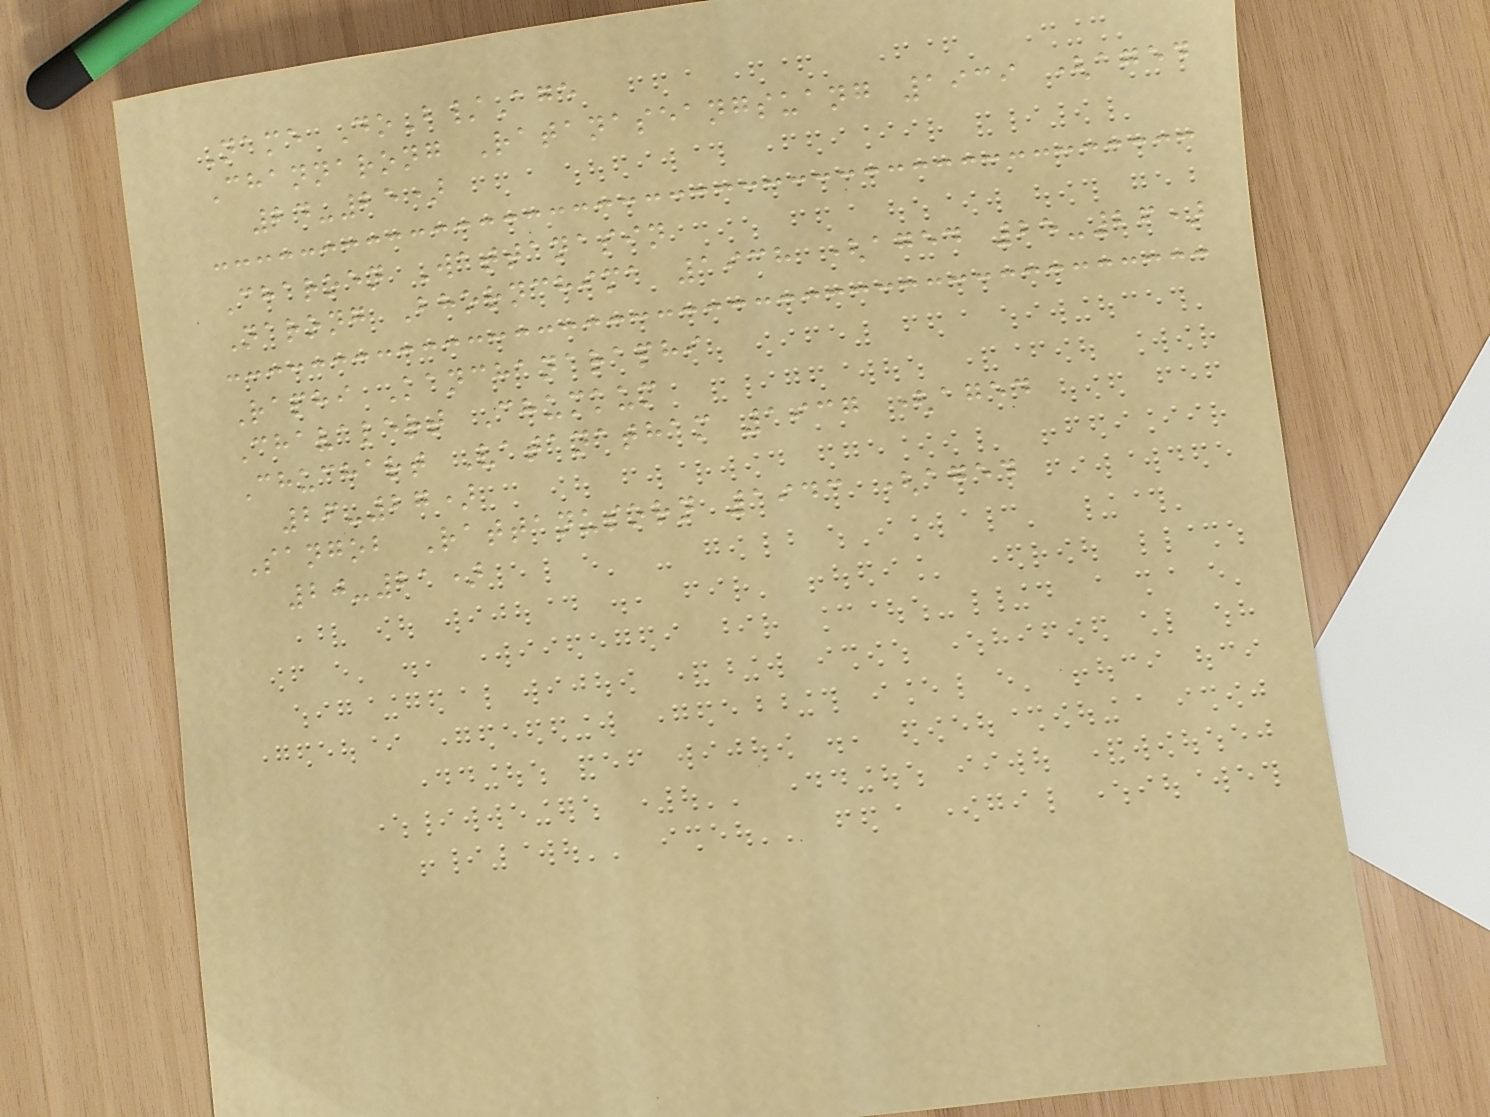Name DoB/Age
Channarong Ratanaseangsuang 1939 (aged
24-25)
Charoen Wattanasin
Narong Bhornchima 1938 (aged 25-26)
Raphi Kanchanaraphi
Chavalert Chumkum
Chuchart Vatanatham 1937 (aged
26-27)
Sangob Rattanusorn 1943 (aged
20-21)
